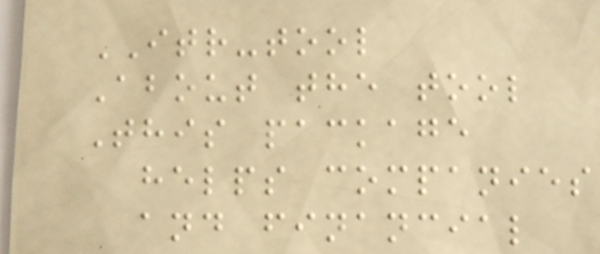ITR-tool
About the tool
This package
helps companies
and financial
